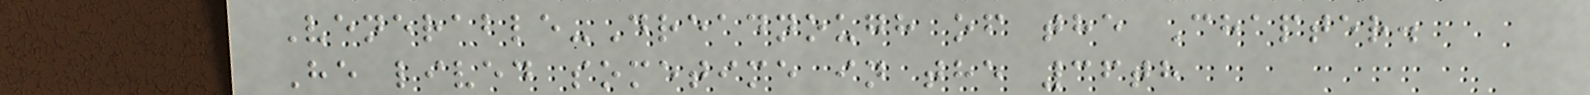Venerable-Dreadnough of the Chapter.
He lived sometime in the 36th
